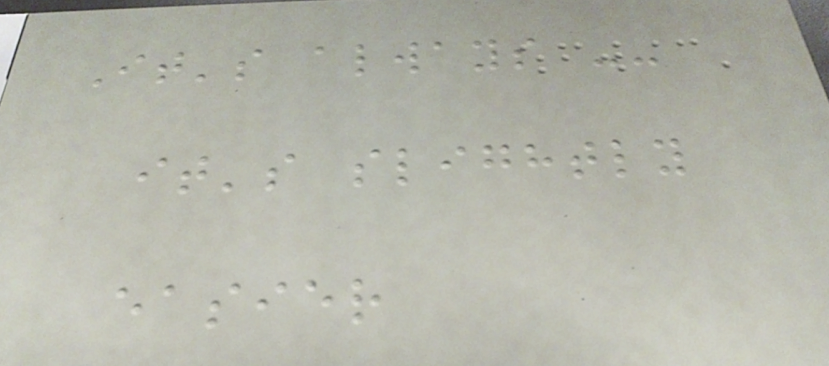It's always --
it's slightly
easier
